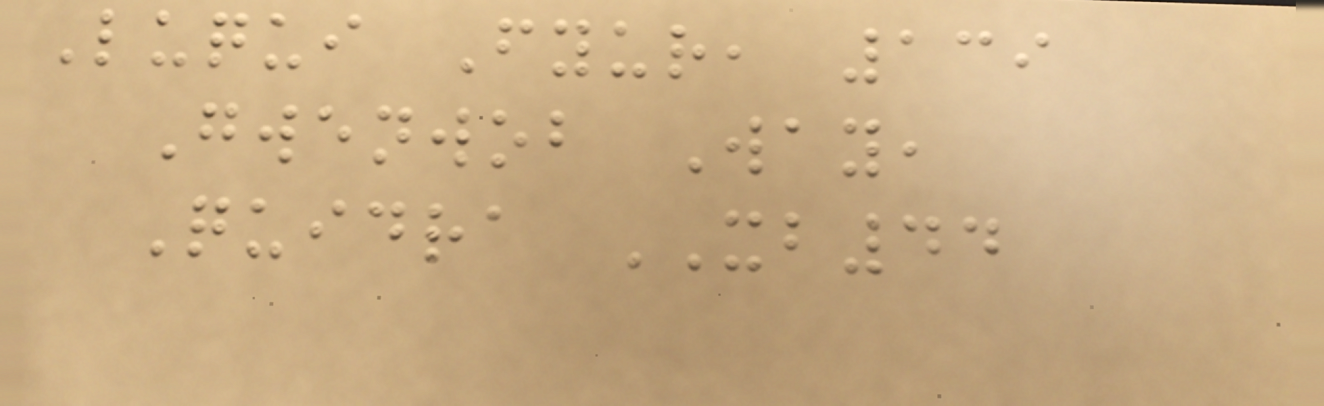Luqui Fyur, 139
Gwenwob Way,
Quidra XB44
